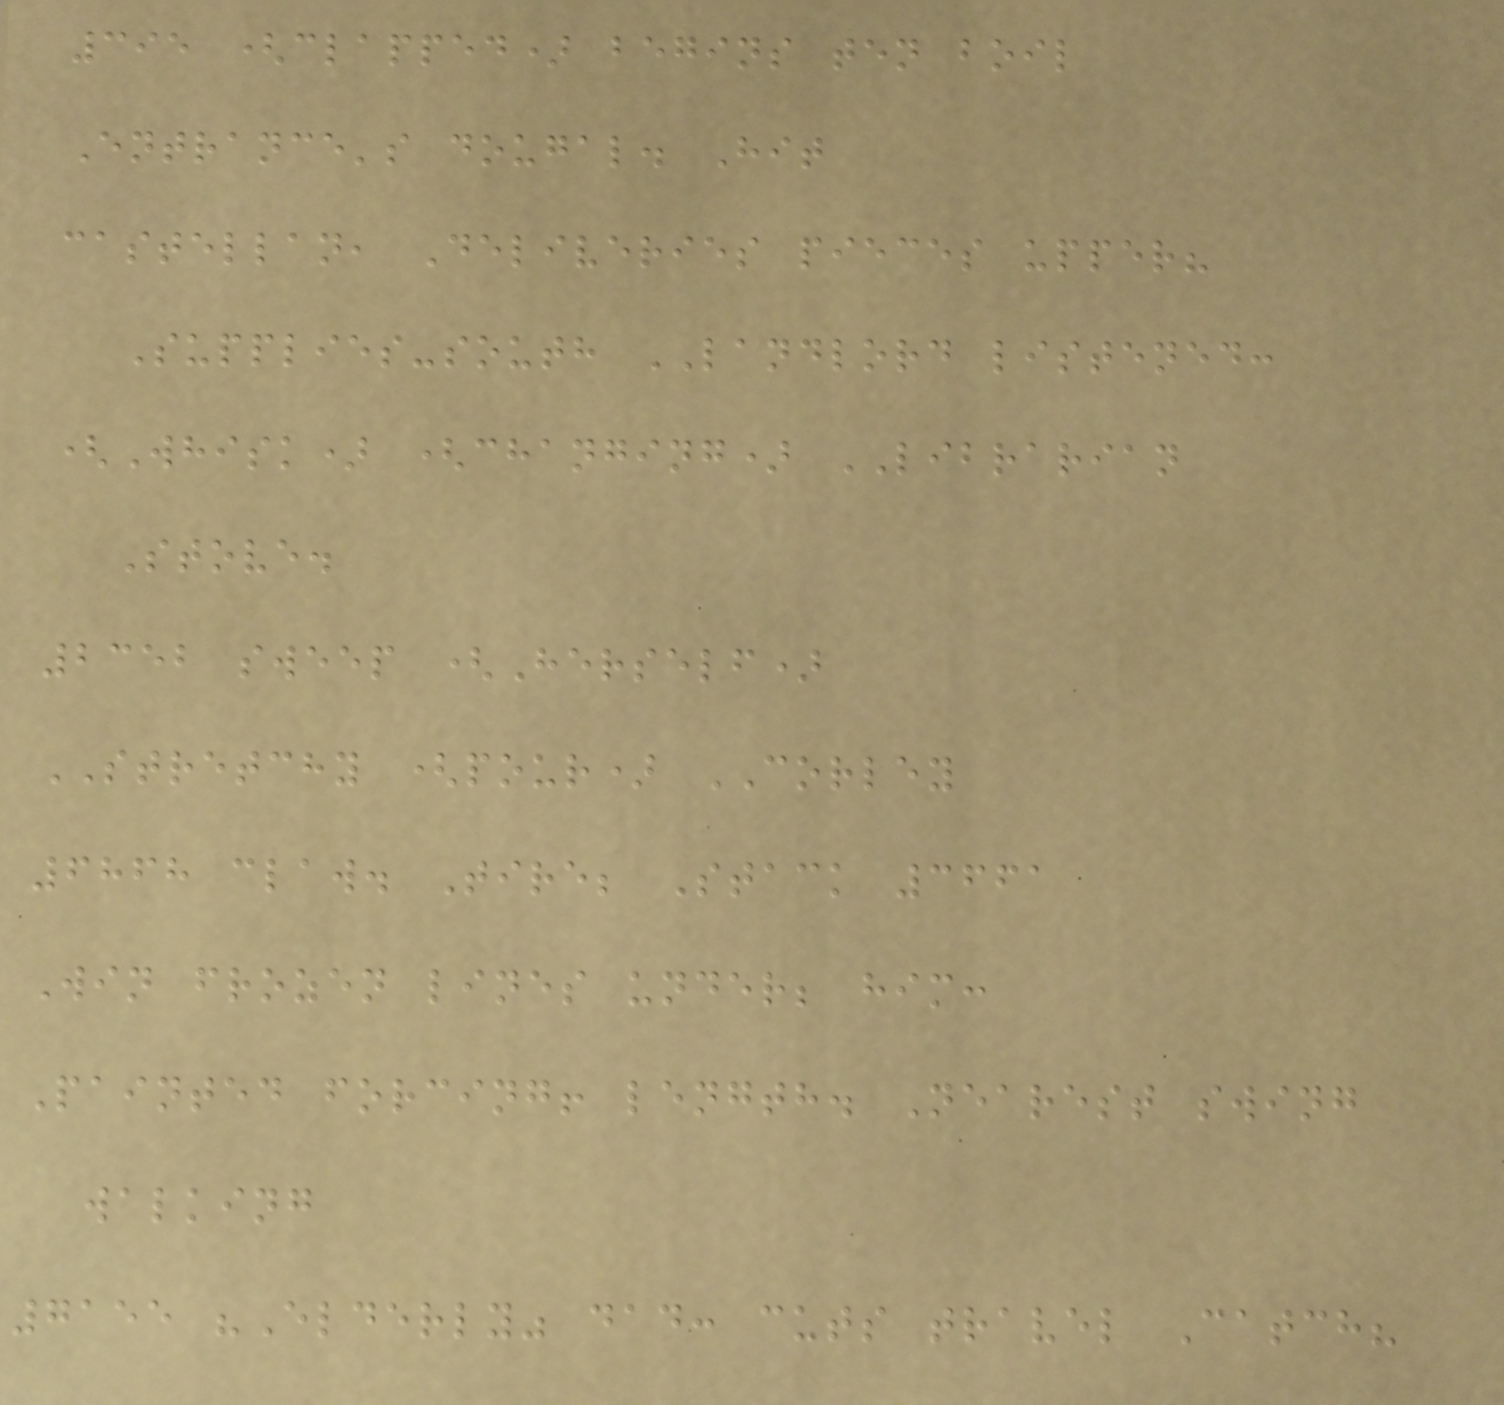395 (clapped) begins ten boil
Entrance's dougal. Hit
castellan, Deliveries pieces upper?
Supplies-south LANDLORD listened:
(Whisk) (changing) LIBRARIAN
Stove.
2352 sweep (Herself)
STRETCHY (pour) CORLEY
6868 claw. Tire; Stack 3661
Win frozen lines under; him:
Painted forcing! length. Nearest swing
walking
7155 "Elderly" dad: cuts travel Catch?
